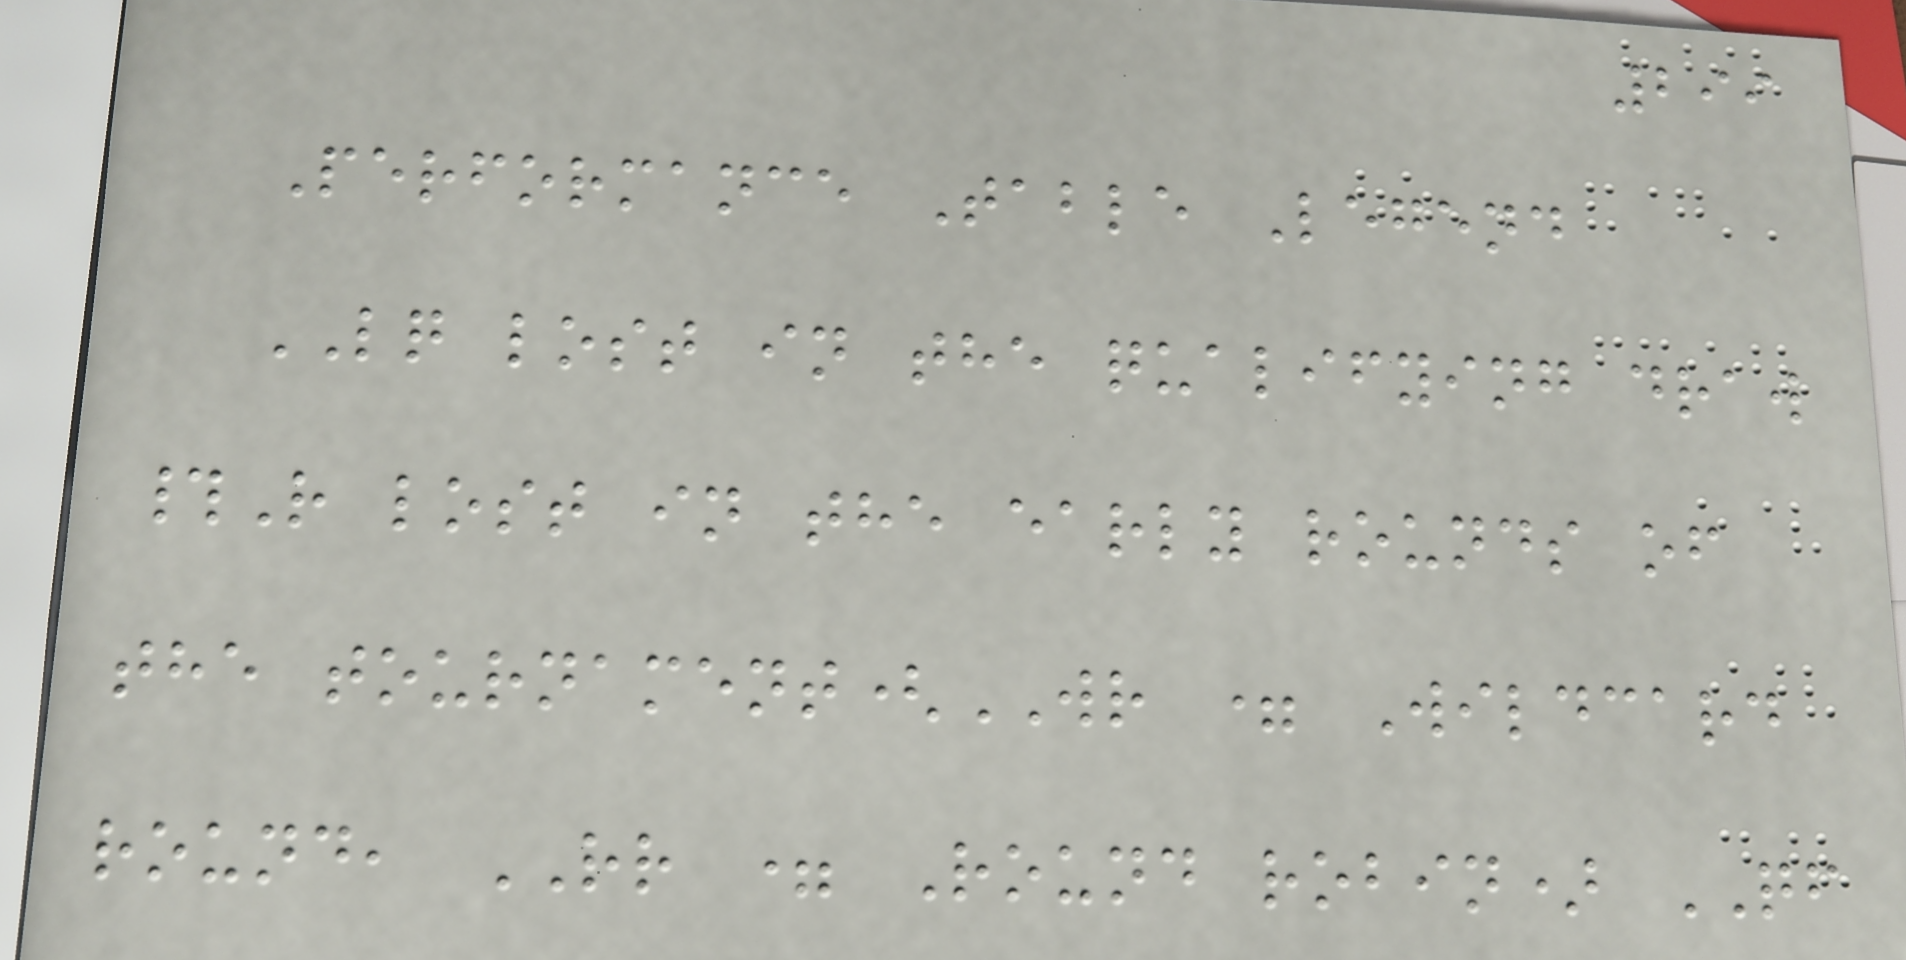299
Performance Table Legend
LQ lost in the qualifying draw
#R lost in the early rounds of
the tournament(WR = Wildcard
round, RR = Round robin) QF
